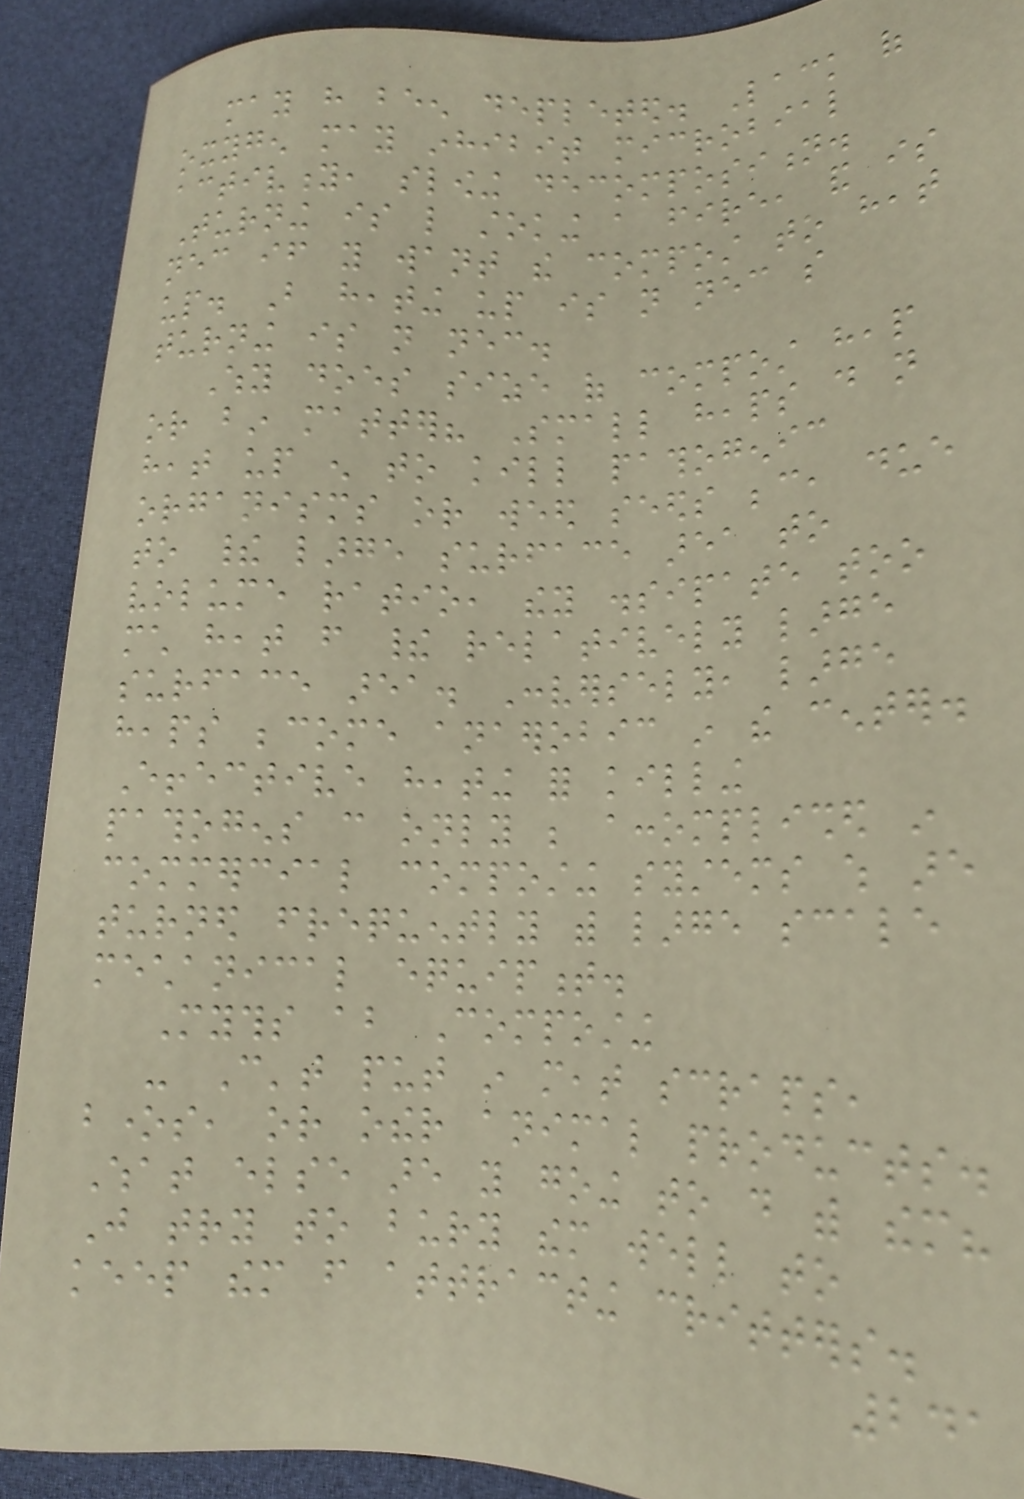may have been depleted. Lack of
oxygen may inhibit microbial
activity, slowing decomposition.
Turning is like stoking a fire, and is
necessary if you want the compost to heat
up. But heating up is not necessary so
turning is not necessary.
Why does size of compost heap
or bin matter? Small heaps do not
heat up enough to kill pathogenic
organisms or weed seeds because, due
to their large surface area to
volume ratio, they dissipate too
much heat from their relatively large
surface area. Conversely, large
heaps become anaerobic in the center.
Effective heating for killing
pathogens can only be accomplished in
commercial composting systems which are
turned frequently with large scale
mechanical equipment.
Myths about Composting
- Can't put in meat scraps,
bones, or other animal products.
What else are you going to do with them?
Just try to bury them well to
keep them from attracting critters.
241
